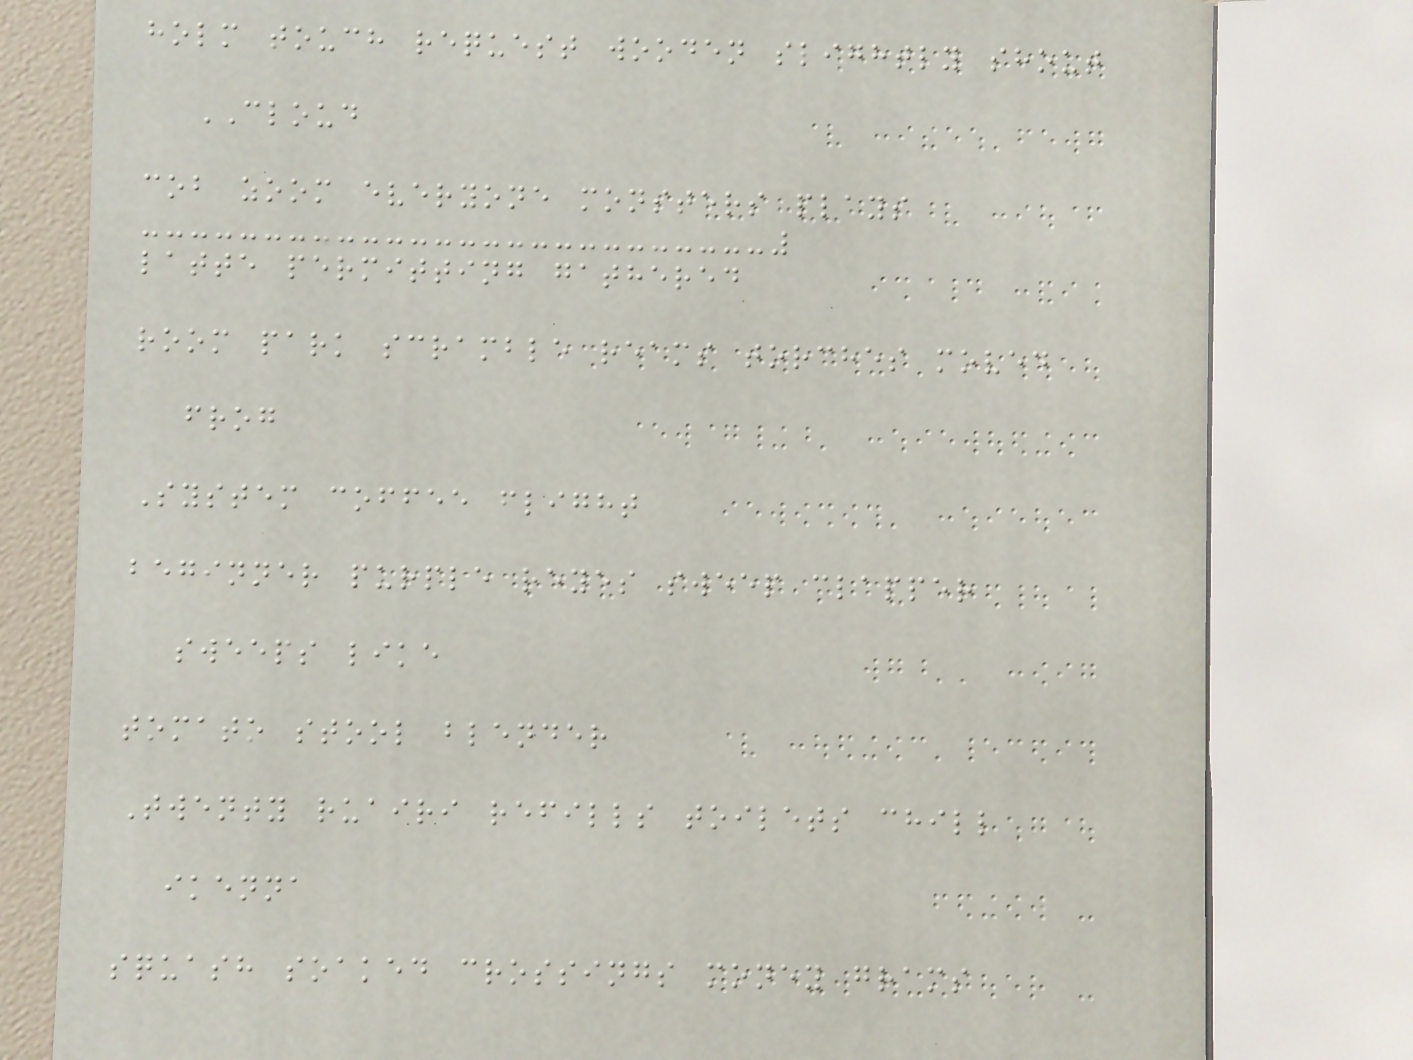holm touch request wooden slightly shout
CLOUD
cob zoom everyone monsters plays
latte permitting gathered
room park scramble reams torches moved
frog
System coffee flight
beginner purple reyes sweep clapper
sweeps like
tomato stool blender
Twenty ruairi refills toilets chill
ikenna
squash soaked crossings money grams
